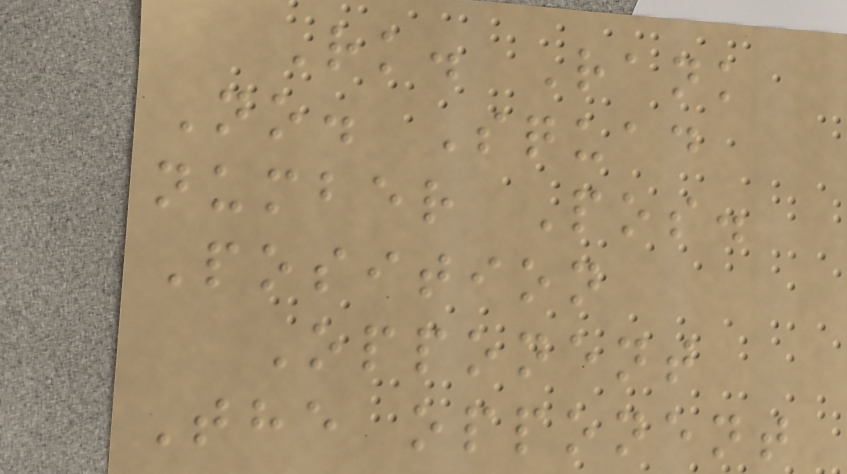Rk. Rank
No. Squad
number Pos.
Position
Opponent
The opponent
